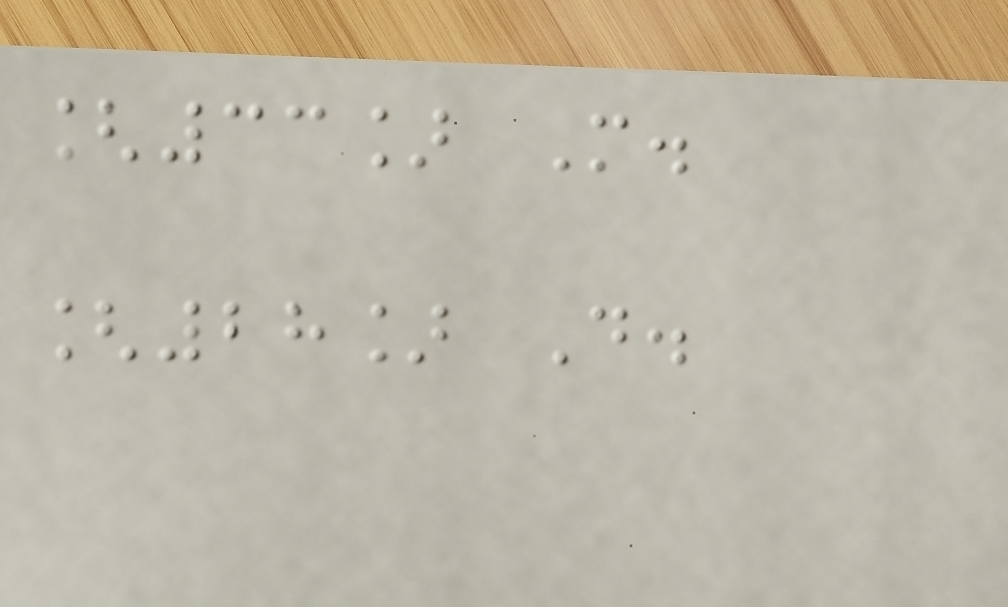[33] M.
[28] D.
